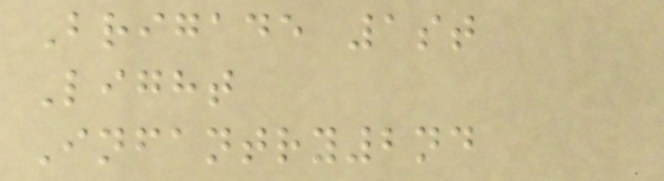Brigade 1st
Light
Infantry2nd
